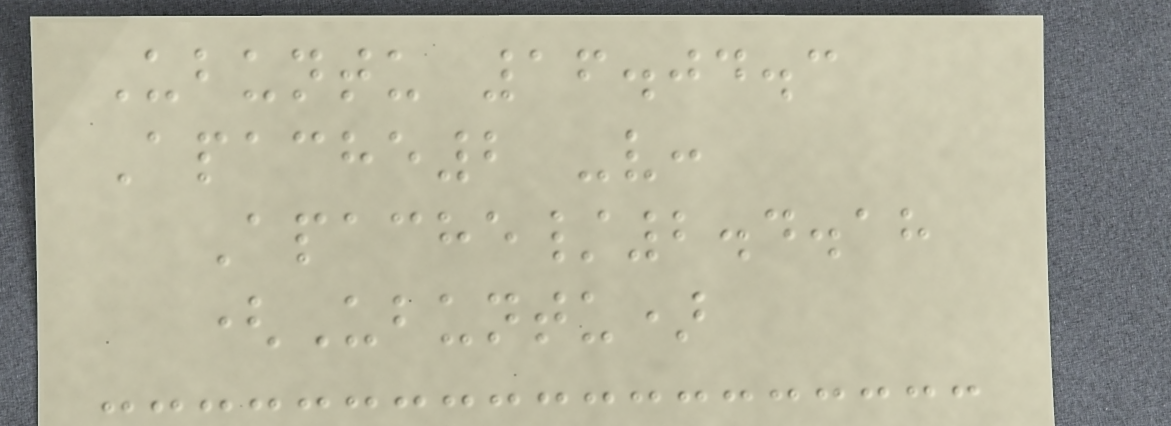Ubuntu 16.04.3
Apache2 -v:
Apache/2.4.18
(Ubuntu)
